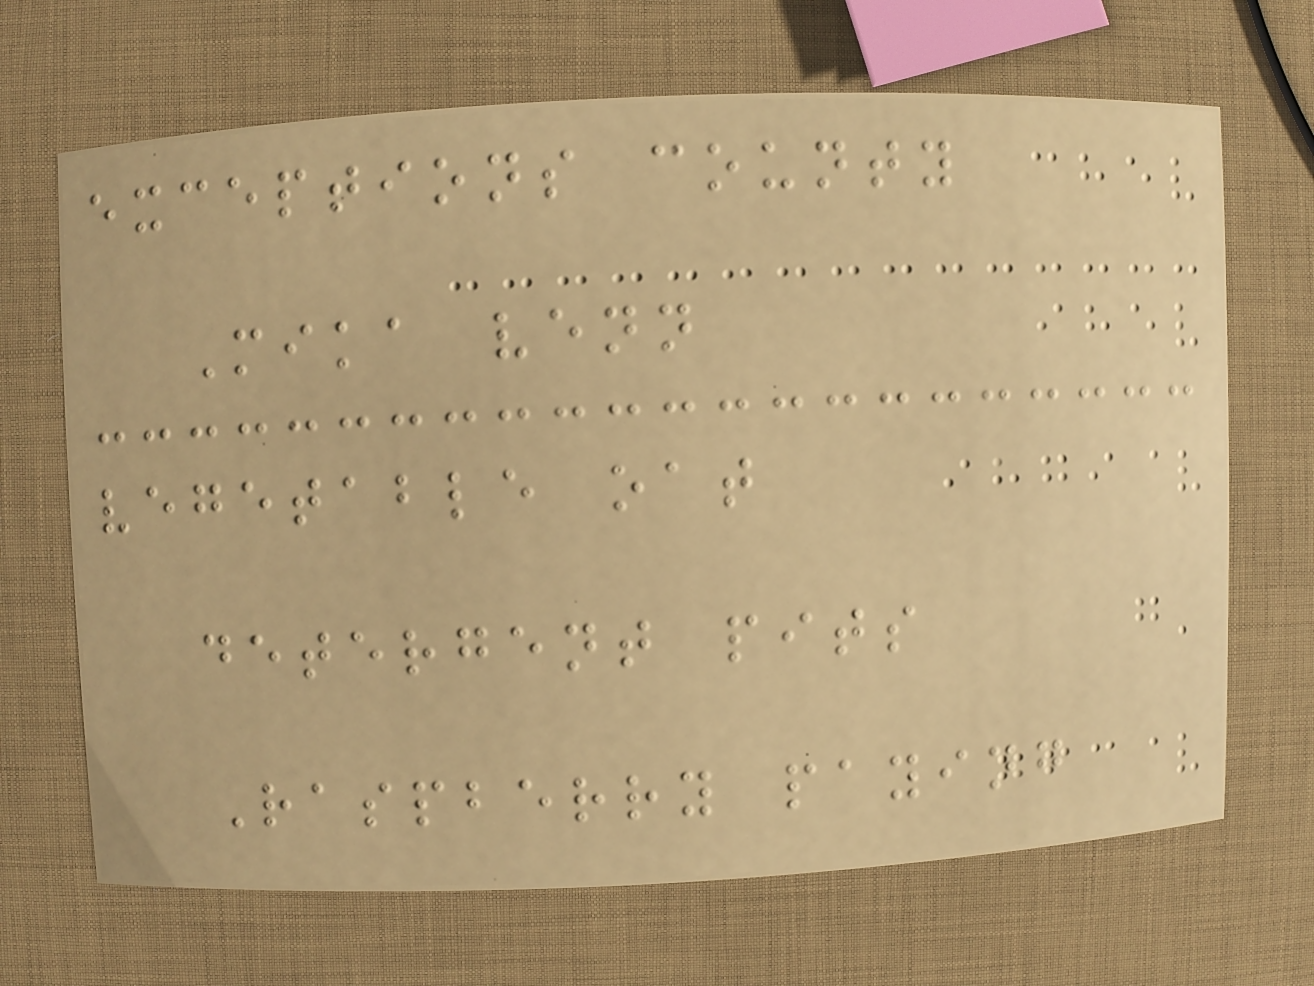exceptions county
Mika venn
vegetable oat
detergent pits
Raspberry paying
